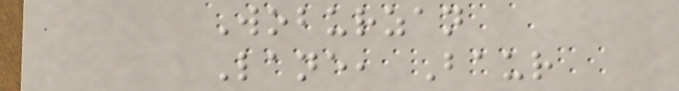Woburzan
Lane, Baur
